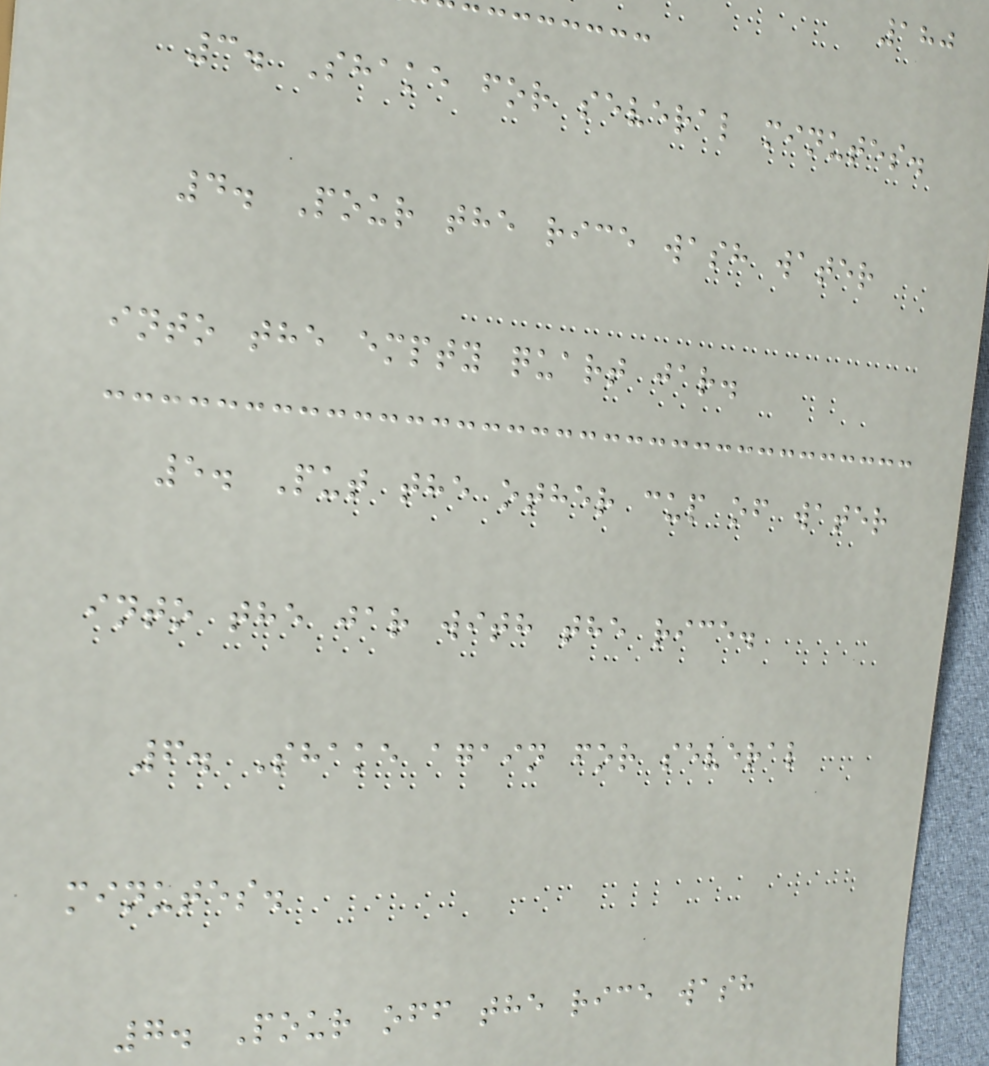180
3. Shake for several minutes.
4. Pour the rice wash water
into the empty quart jar.
5. Put the other cup of water
into the jar with the rice.
6. Shake again for several
minutes.
7. Pour off the rice wash
